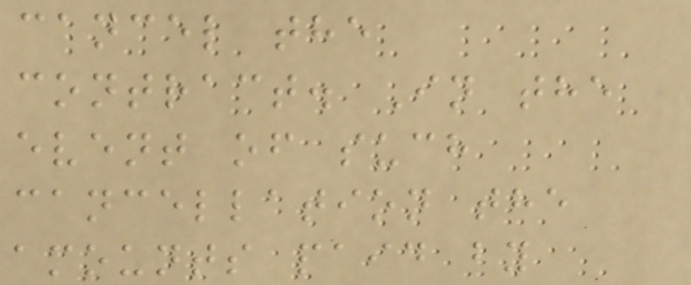cancel the
contract. In the
event of such
cancellation the
amounts paid by
